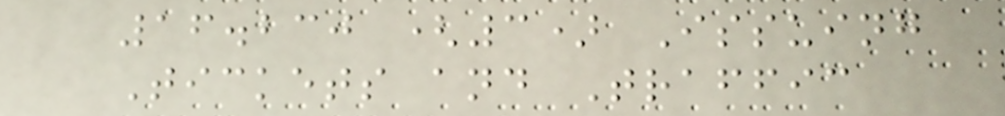16.230 (3) Issuing
Tickets and Traffic
